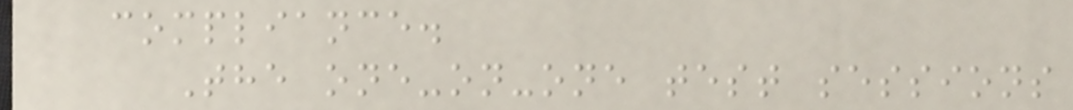compliance.
The one-on-one test sessions
